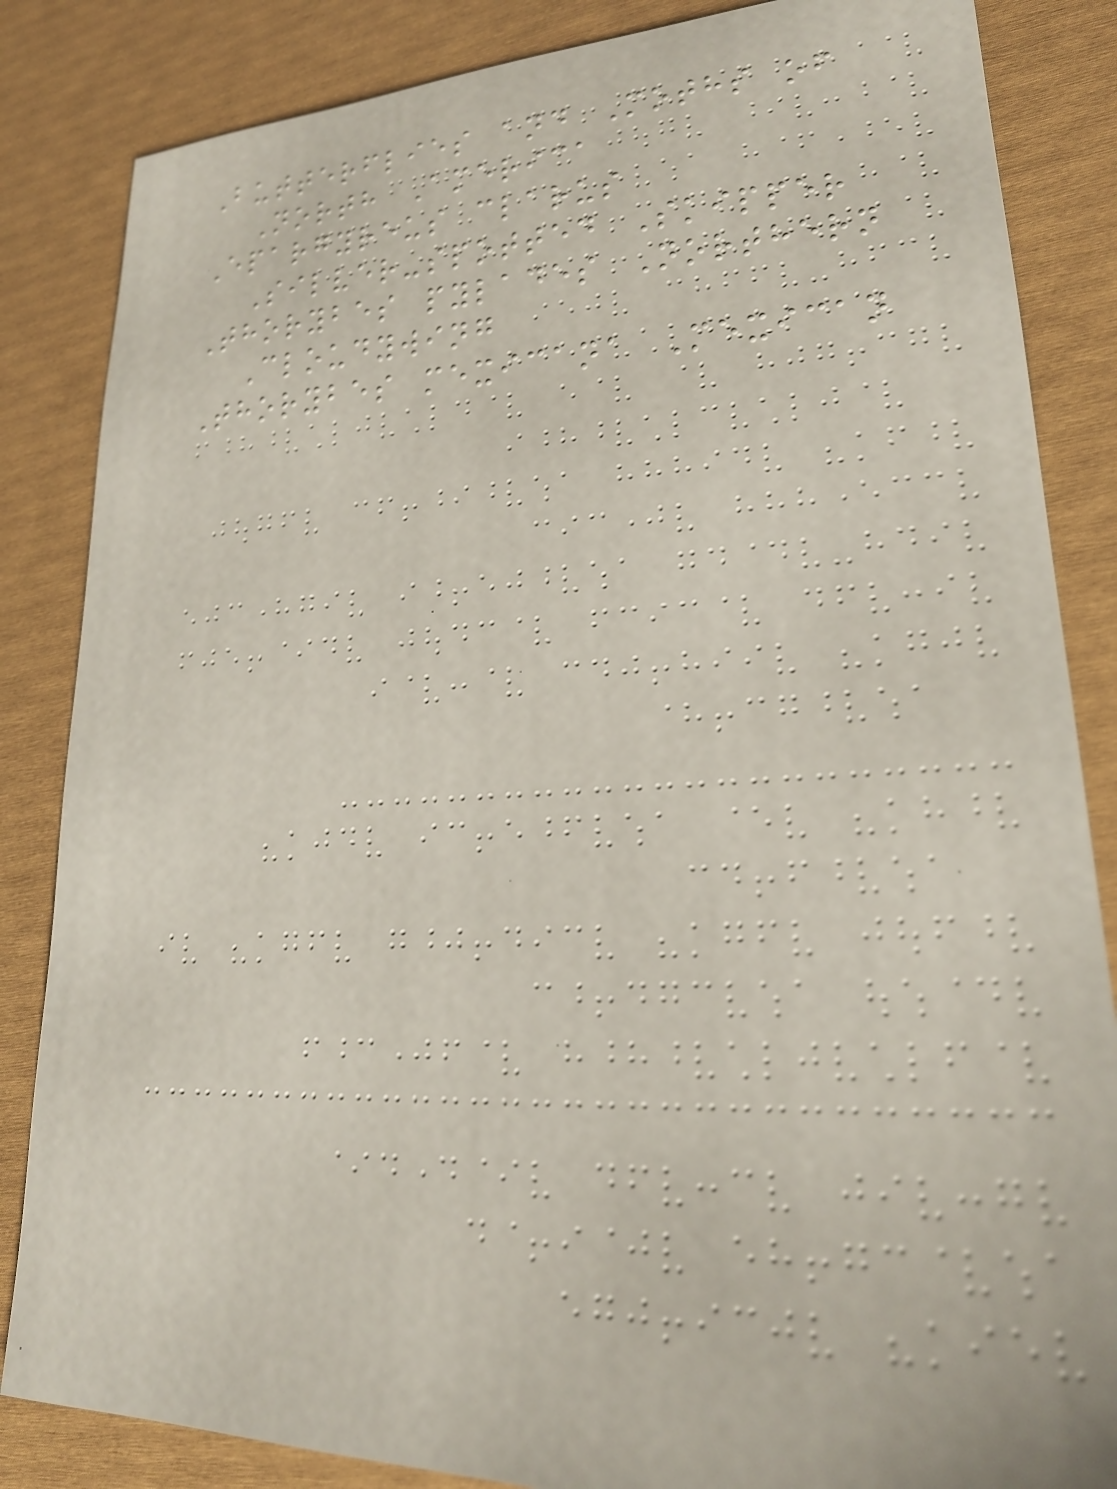Butterflies and Moths of
North America
Epargyreus clarus
Silver-spotted Skipper
Thorybes pylades Northern
Cloudywing
Thorybes mexicana Mexican
